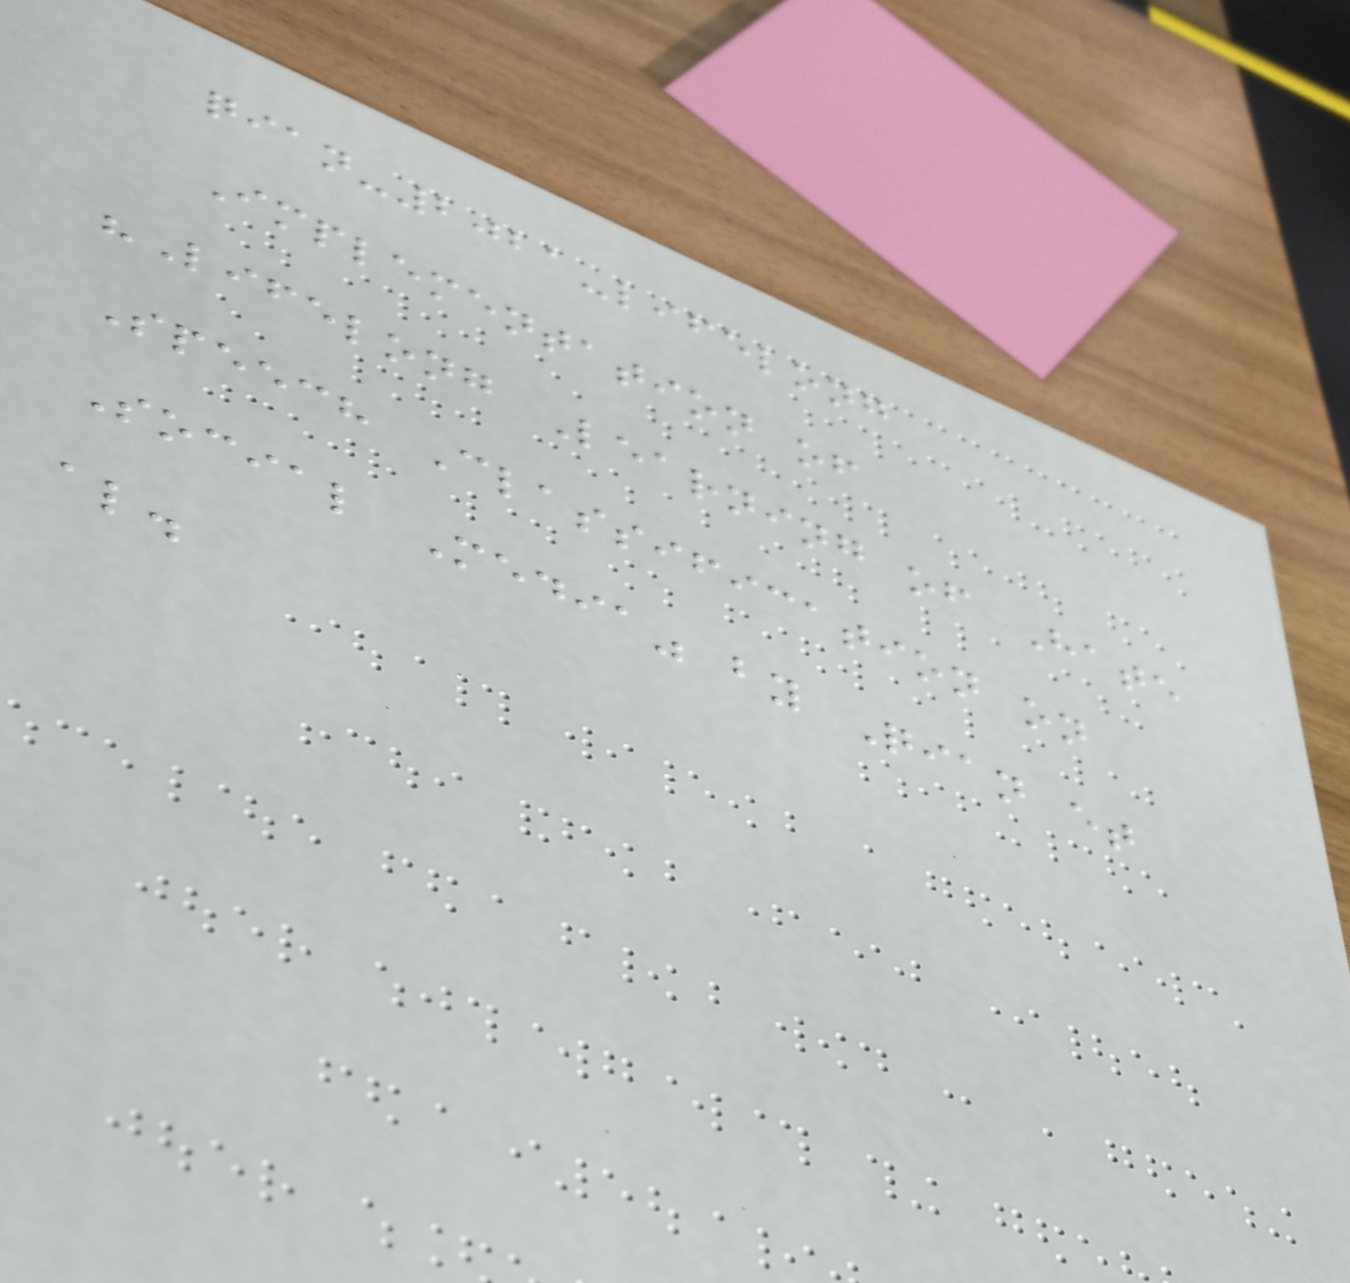qian-2021-lifelong
Implementation of
"Lifelong Learning of Hate
Speech Classification on
Social Media" by Qian et
al.
